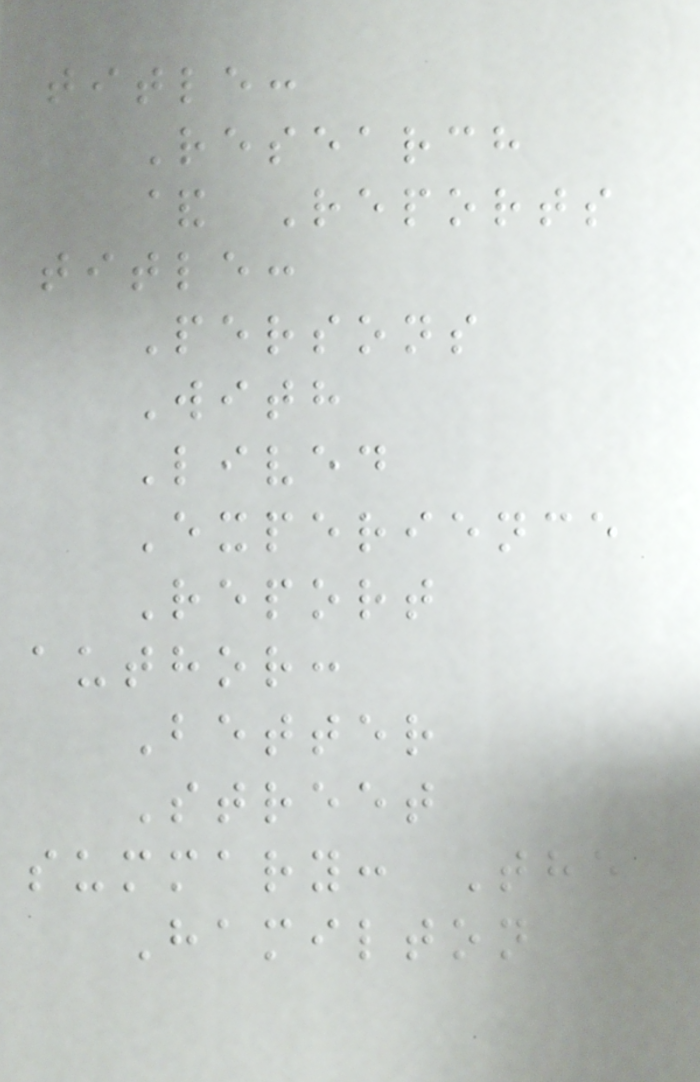title:
Research
& Reports
title:
Persons
With
Lived
Experience
Report
author:
Better
Street
summary: The
Hamilton
